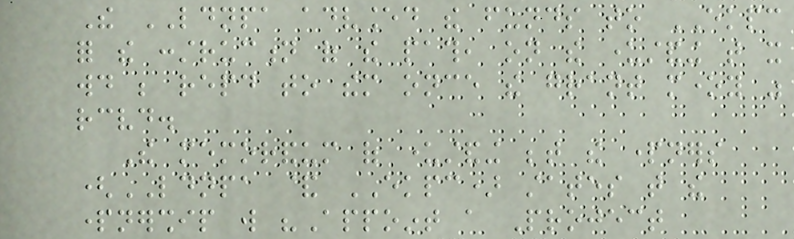The LDNPA advanced the funds to EKPC
for the construction of the path, on the understanding that it
would be repaid to them once the grant money was
received.
The memorandum of understanding between the partners
(LDNPA & EKPC) states that the
partnership will "Appoint a Project
